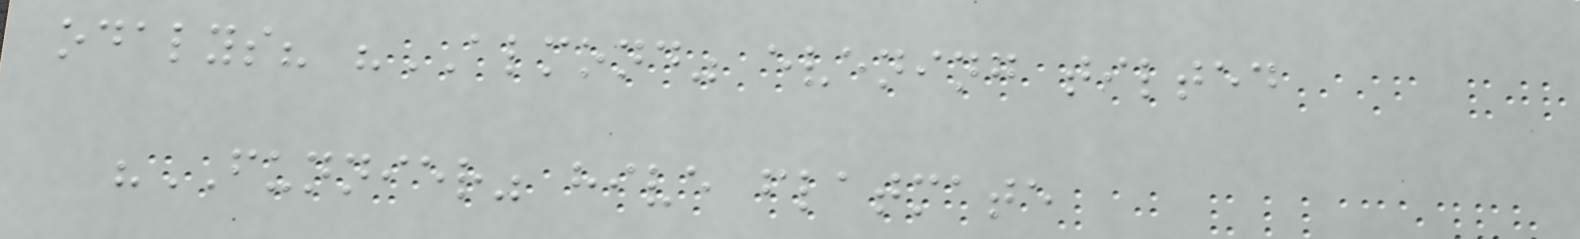odalys? "ALMOND" evening tilted
"FUNNIER" hive flatmate
